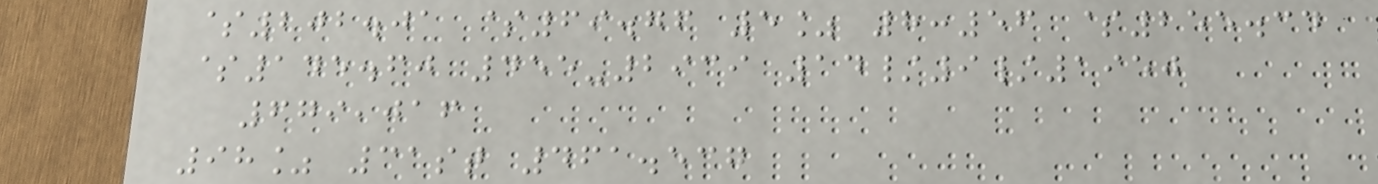$202.01 $69.76 5% 8:56 $255.34
$145.60 455-2939 14/9/1950
679,016
98% 31st 461.537
